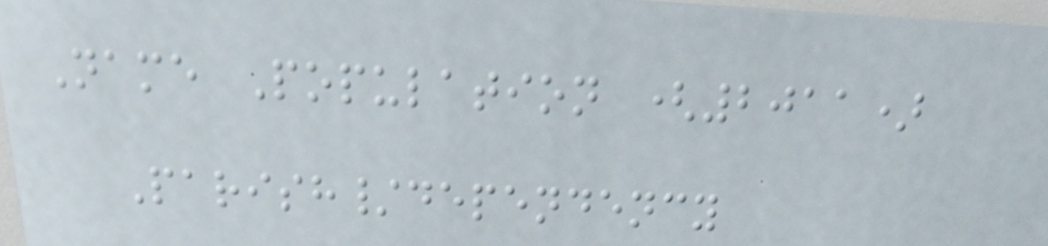Name Population (2011)
Parish/dependency
